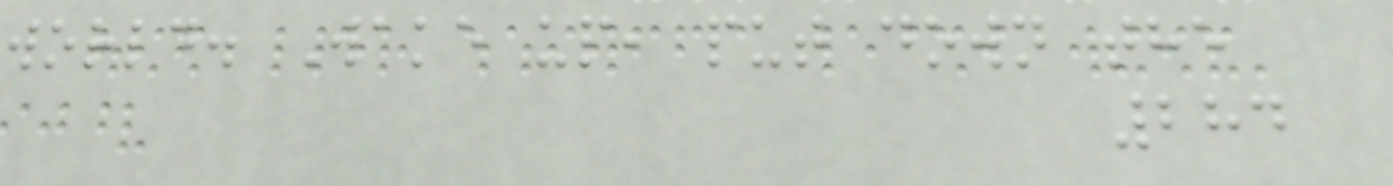world. Wake up, put down the
284
